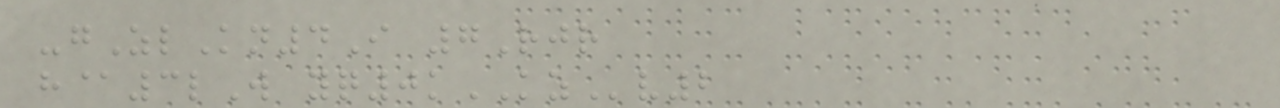-gZlKn4I 7Rjr
h@3lW yq0kKZv2
